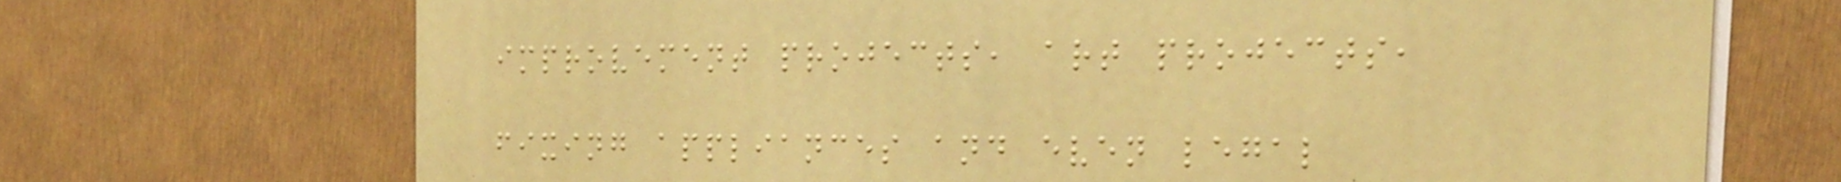improvement projects, art projects,
fixing appliances and even legal
